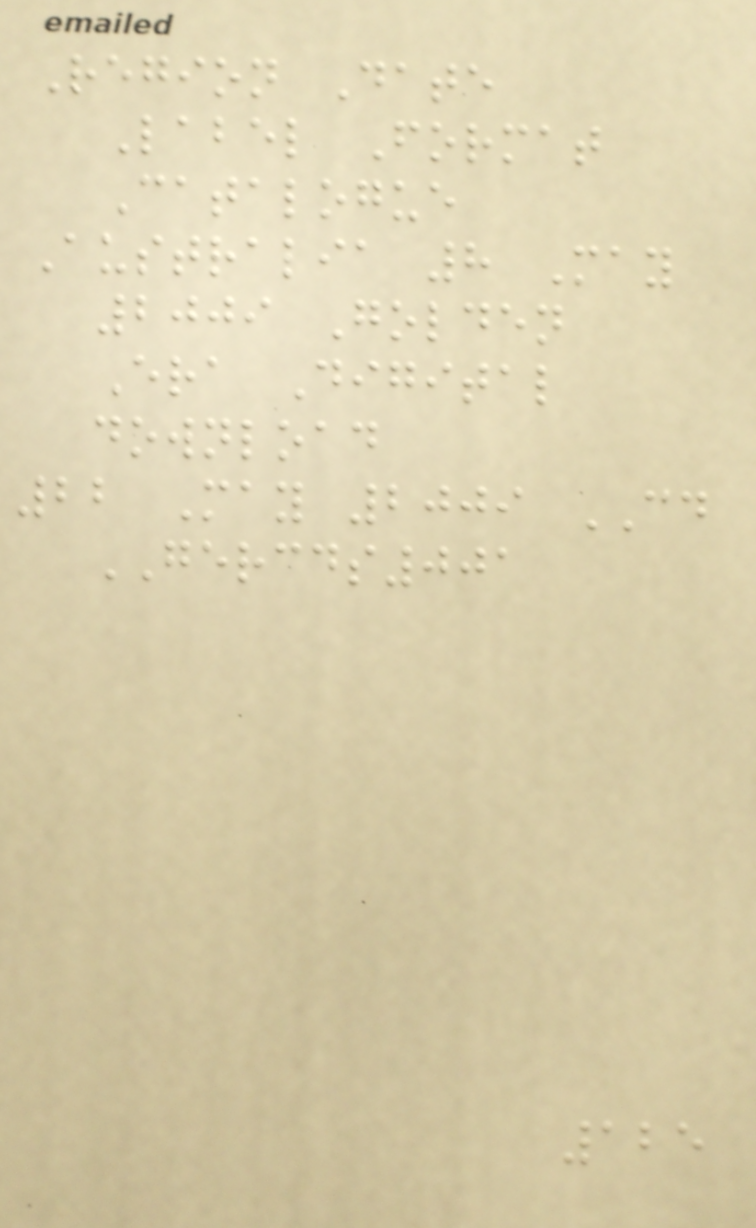Region Date
Label Format
Catalogue
Australia 8 May
2009 Golden
Era Digital
download
22 May 2009 CD
GERCDS001
125
